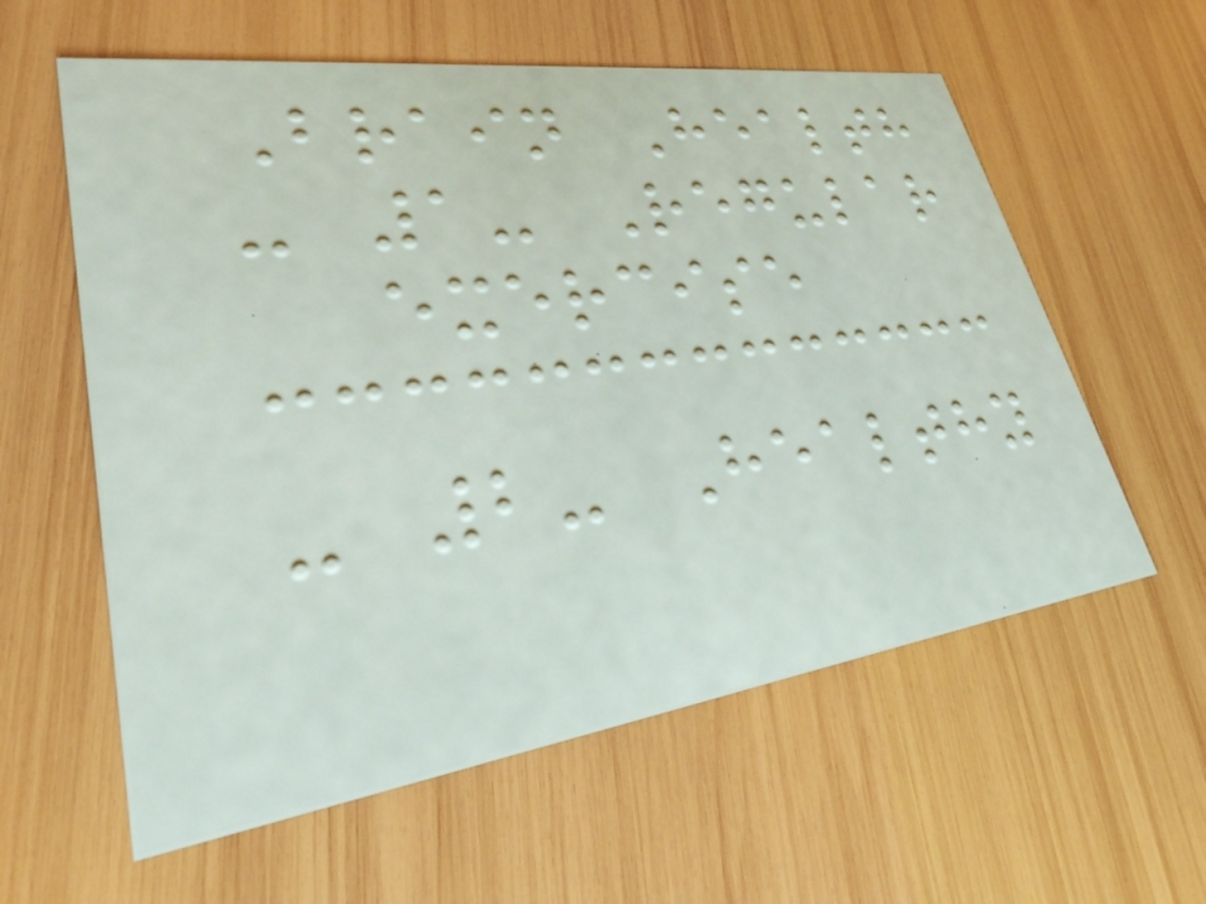Brain Health
- 1- Regular
exercise
- 2- Healthy
